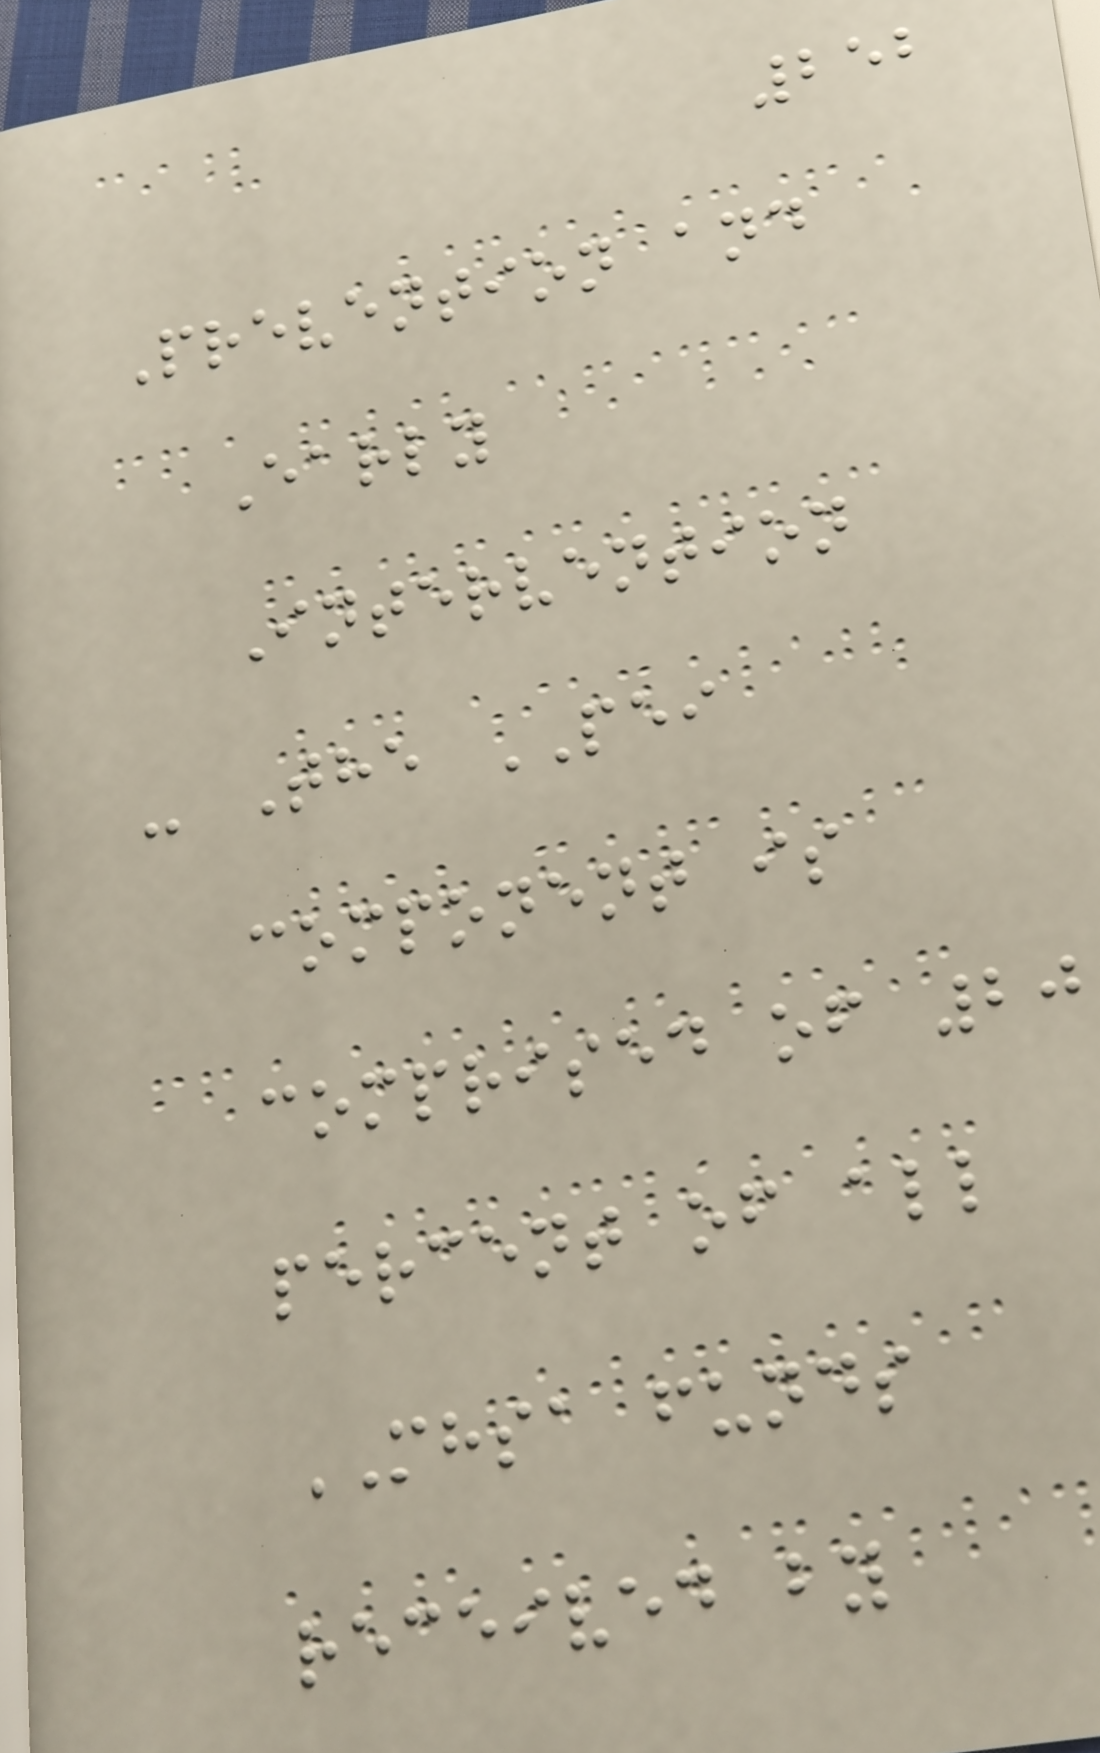252
Prevention and
Early
Intervention
- The PEI
component is
comprised of 20
percent of all
MHSA funds
received by
